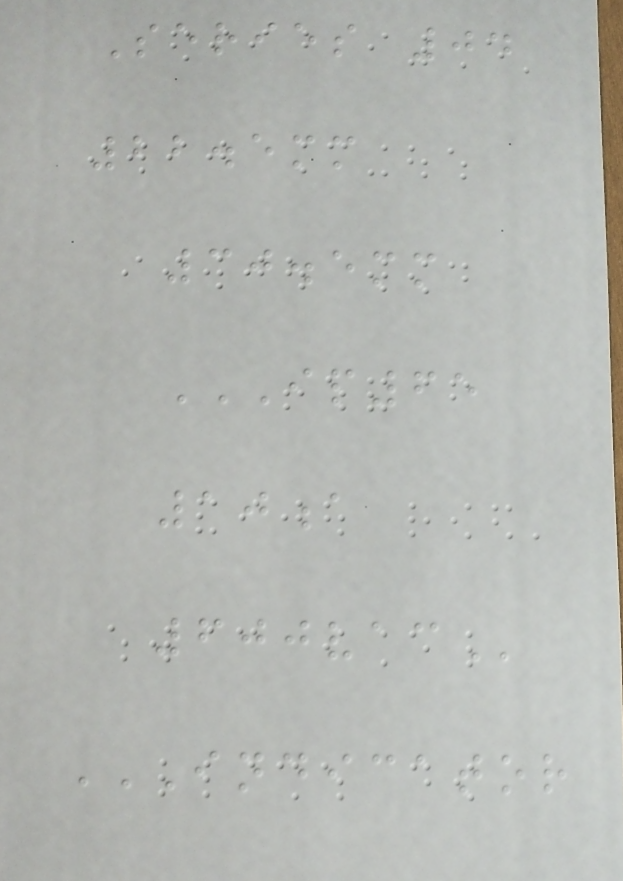Series 04
22.5mm
30.5mm
IP65
10A
600VAC
INDICATOR
